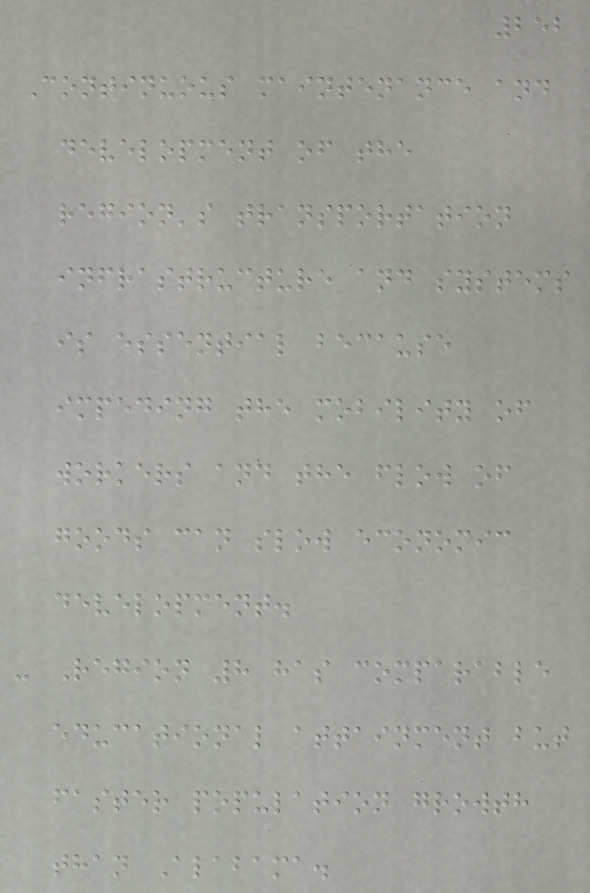252
Continuous maintenance and
development of the
region's transportation
infrastructure and systems
is essential because
impeding the mobility of
workers and the flow of
goods can slow economic
development.
- Region 8 has comparable
educational attainment but
faster population growth
than Alabama.
